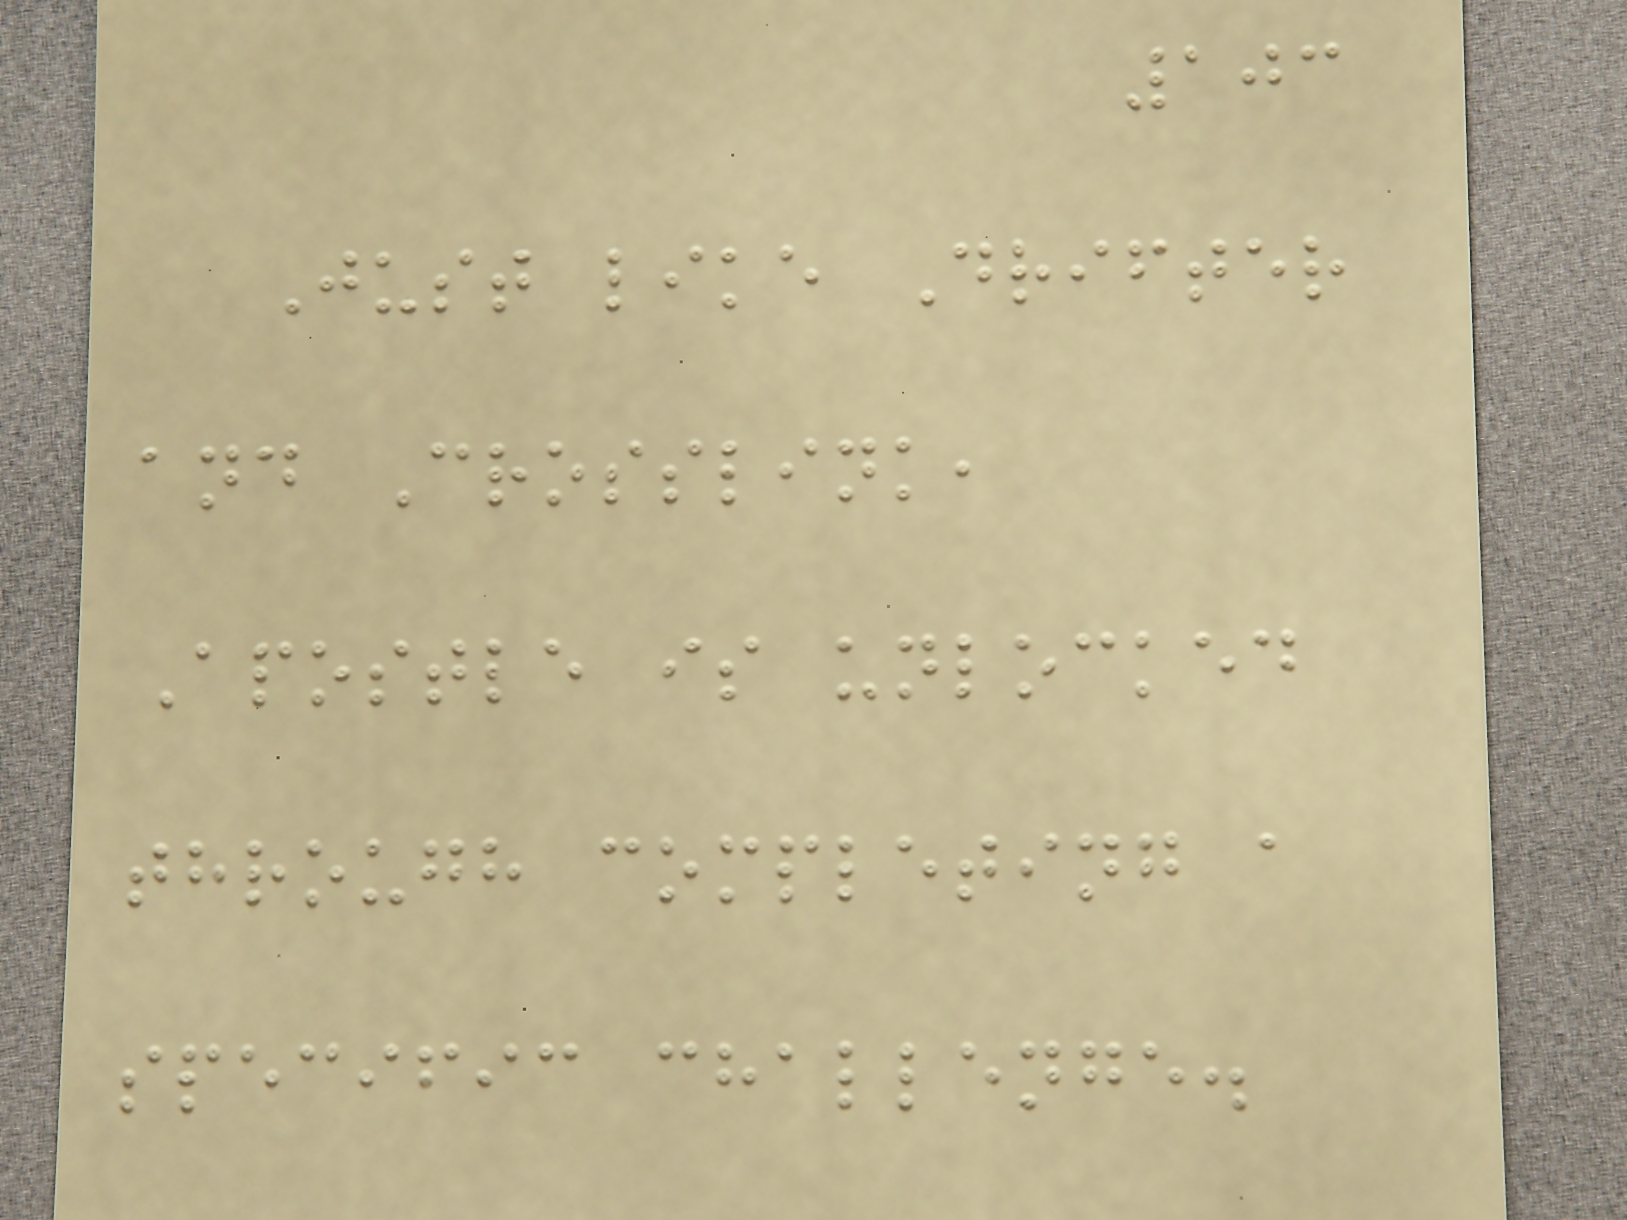103
Just like Drifter
and Crosslink,
Apostle is unlocked
through completing a
specific challenge.
